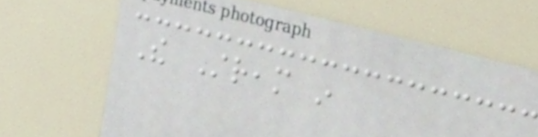The Stream in
